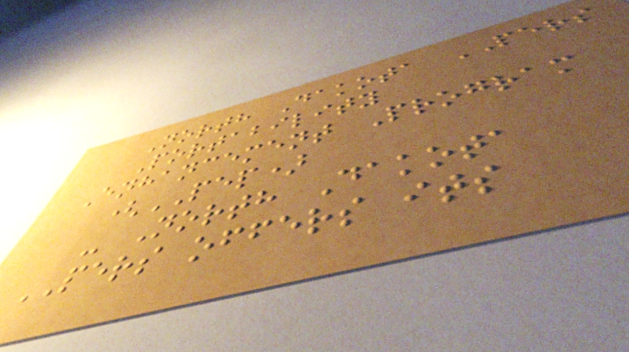North Dakota PERS
Portability
Enhancement Program
(PEP)
- North Dakota
PERS offers its
